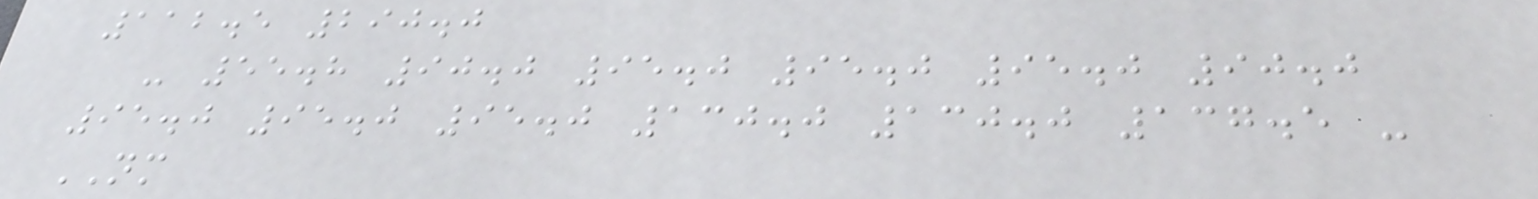112.5 290.0
- 55.8 90.0 95.0 95.0 95.0 90.0
95.0 95.0 95.0 130.0 130.0 137.5 -
NM
